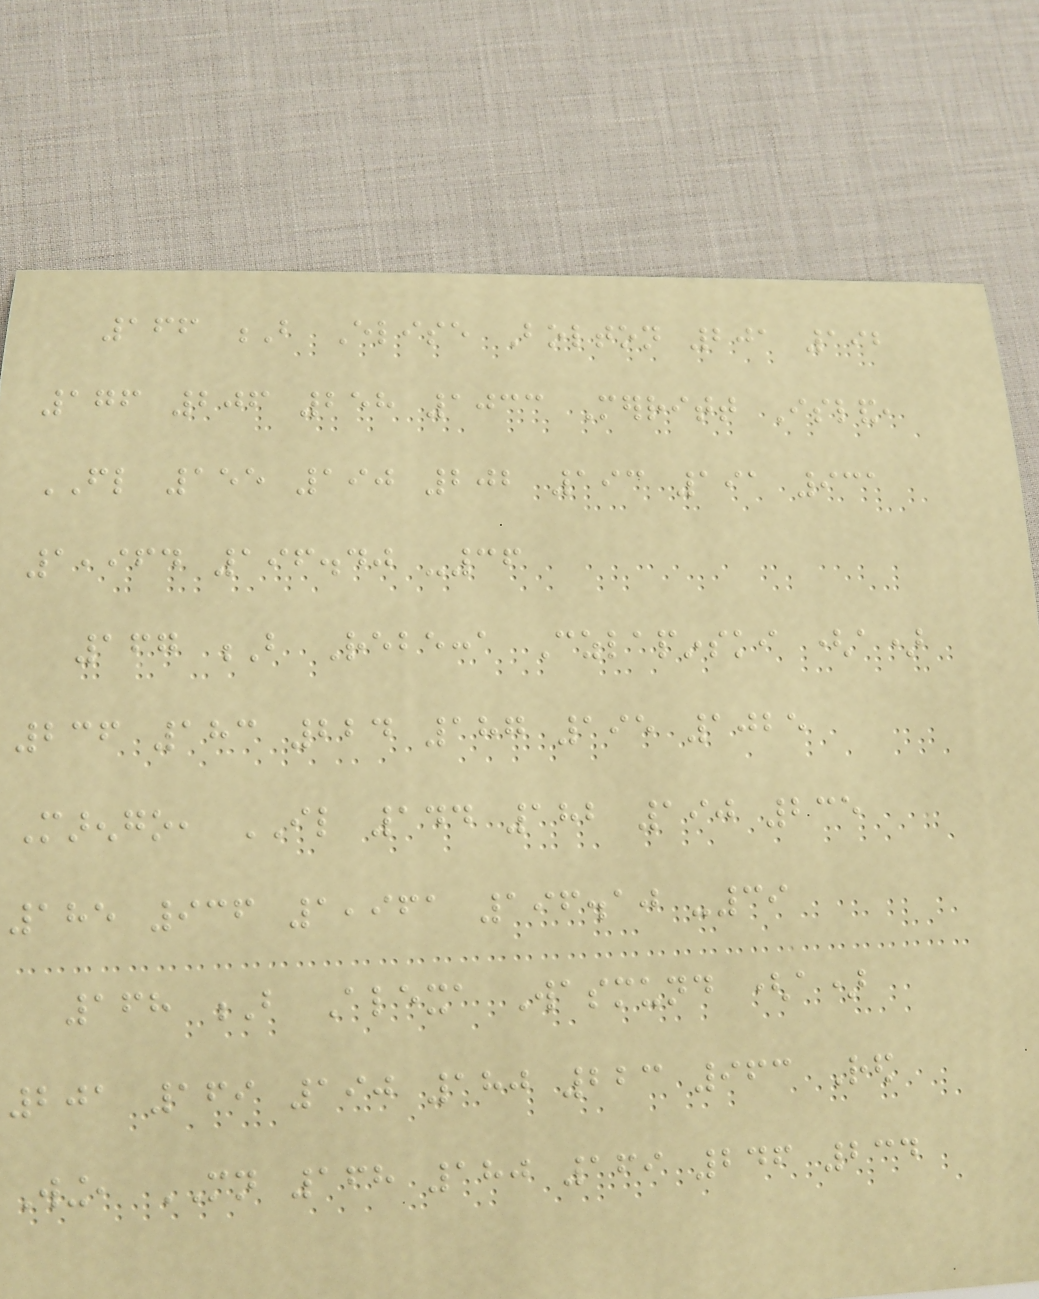166 B Elise Bolton 201 192
176 206 258 1033 Merritt Island,
FL 155 190 202 193 191 931
1,964 196.40 -36
167 B Rebecca Czlapinski (a)
236 183 224 187 195 1025
Marengo, IL 144 182 190 235
185 936 1,961 196.10 -39
168 B Alexa Wasmund (a)
201 169 190 180 223 963 Red
Wing, MN 168 180 169 246 234
